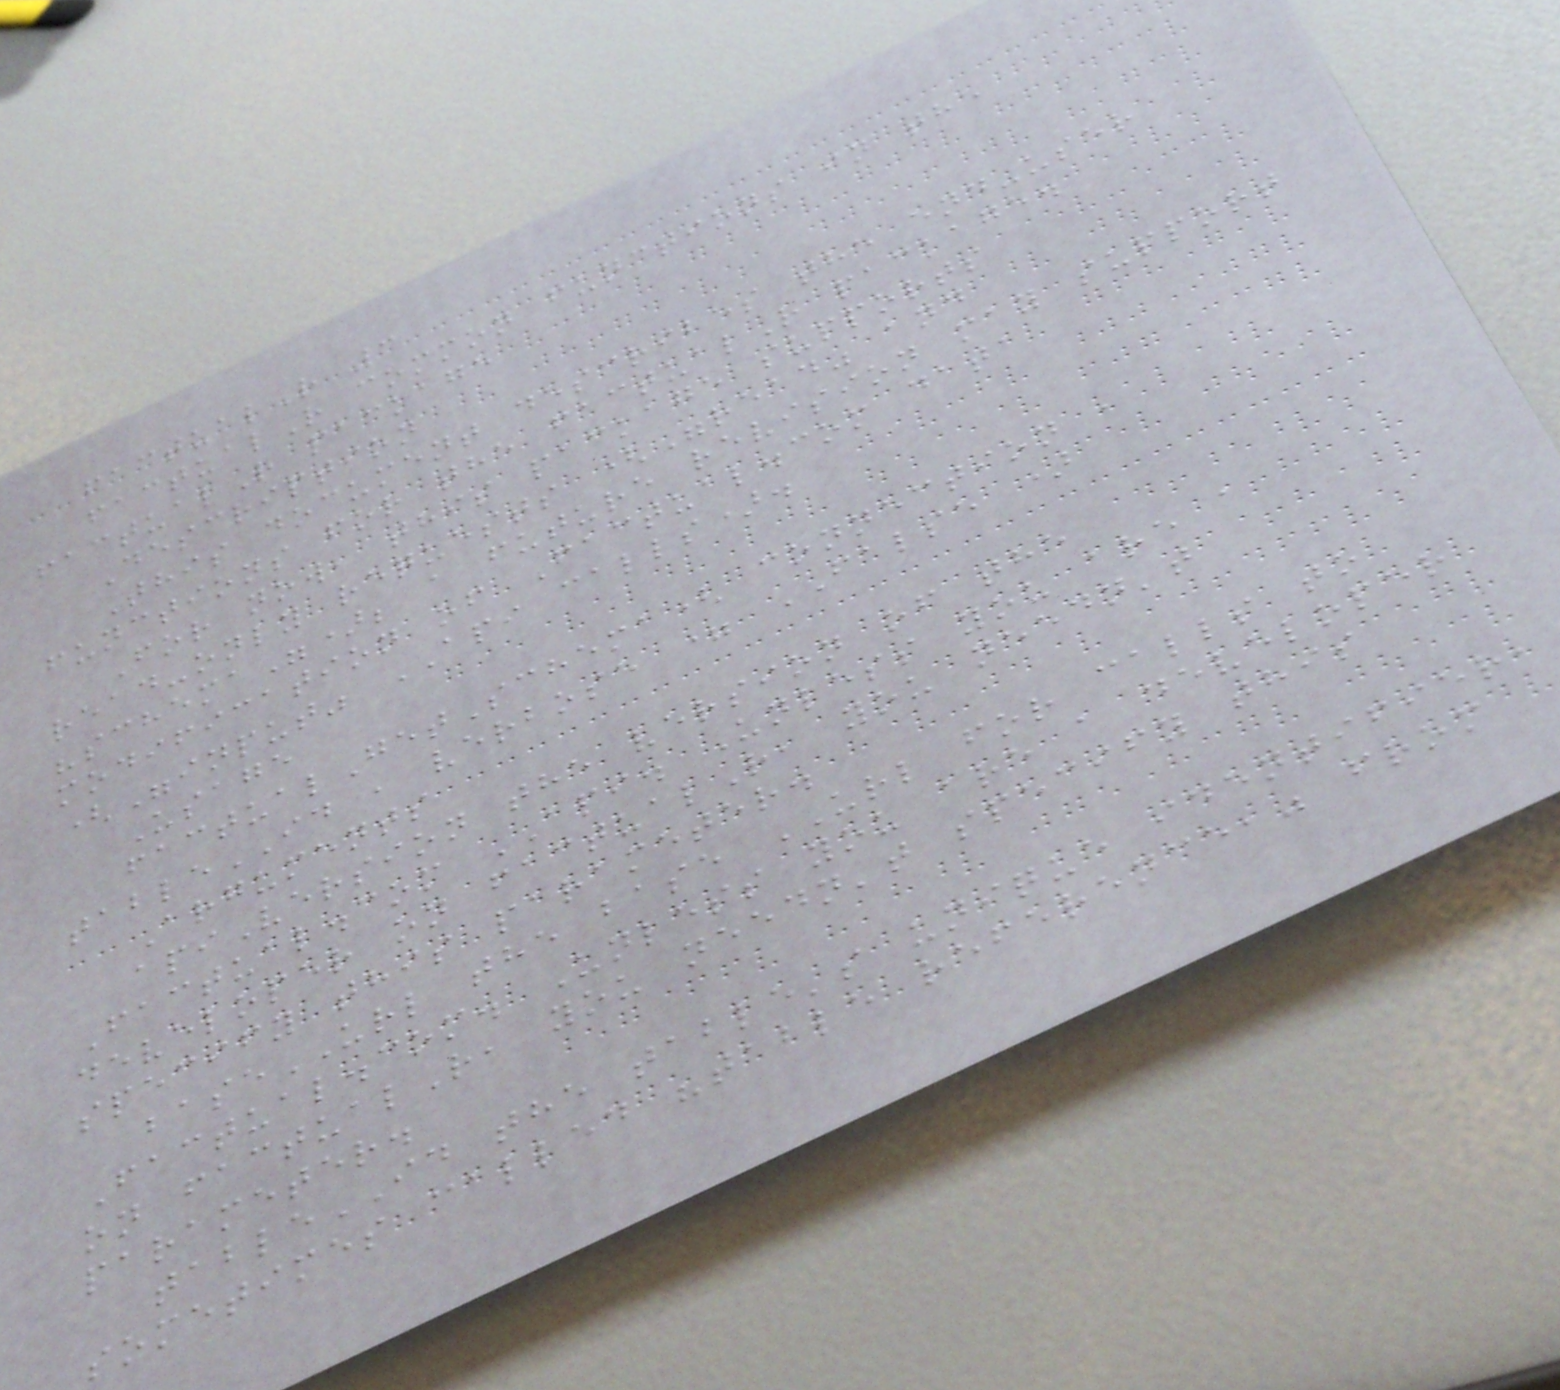factualR 3
factualR common functions in the
factualR package
Description
This document describes the end-user
functions for the factualR package.
For now, this package supports
read-only requests ("read" and
"schema"); a future revision may support
modification of Factual.com data
("input" API calls).
Usage
factualGetSchema( connection ,
tableID , verbose = FALSE )
Arguments
apiVersion the version of the
Factual.com API. Unless you are a
developer on factualR, you needn't
specify this parameter.
baseURL the base URL for calls to
Factual.com. Unless you are a developer
on factualR, you needn't specify this
parameter.
tableID the table's unique identifier,
sometimes called "table reference," from
